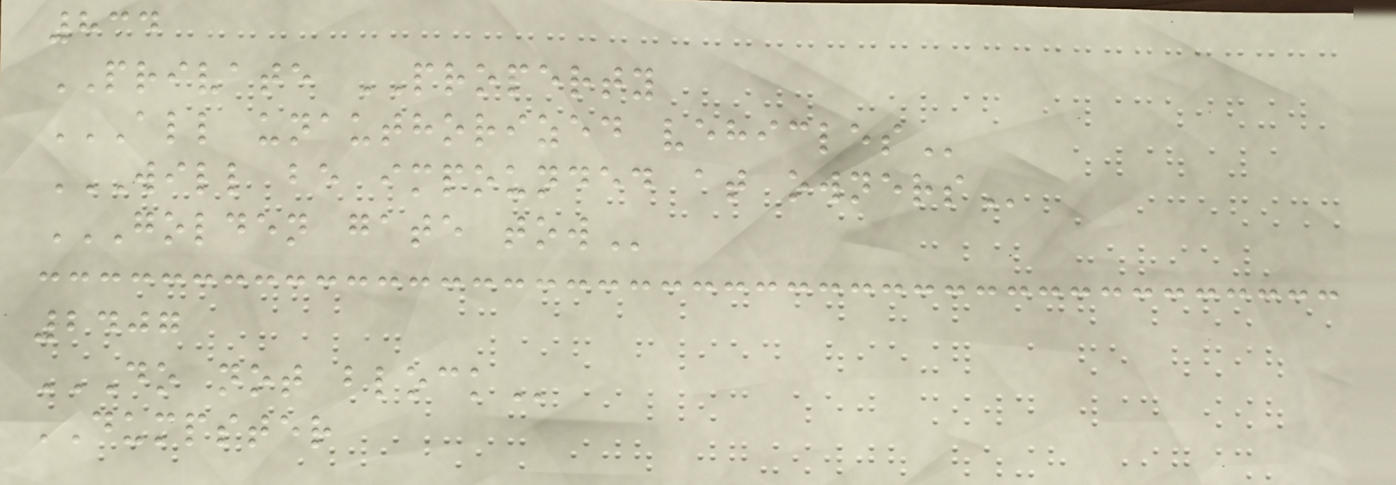834
PRIVATE PROPERTY
ALL UNAUTHORIZED VEHICLES
WILL BE IMPOUNDED AT OWNERS
GOLDEN GATE TOW
2407
DO NOT BLOCK
DUMPSTER
